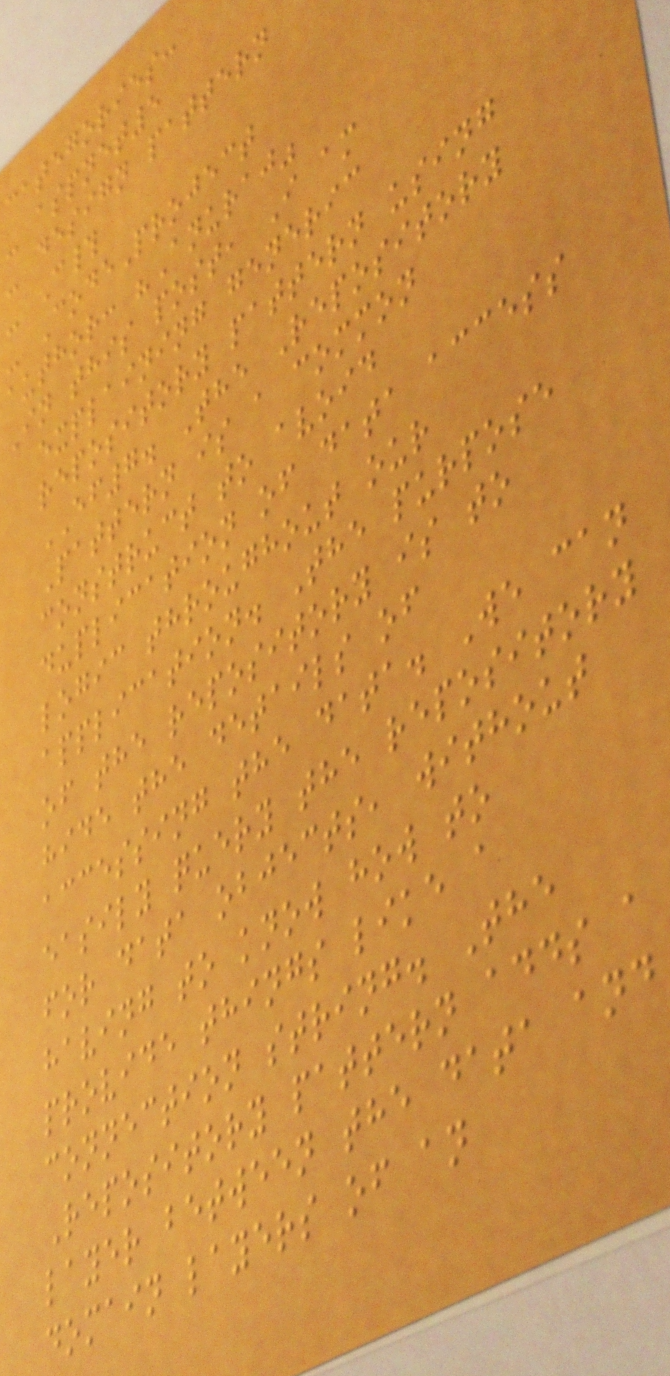categories:
- aspnet5
- design pattern
- C#
- CodeProject
author: "Anuraj"
In this post, I am
explaining generic
repository pattern using
EF7. The Repository
Pattern is a common
construct to avoid
duplication of data access
logic throughout our
application. The purpose
of the repository is to
hide the details of
accessing the data. We can
easily query the repository
for data objects, without
having to know how to
provide things like a
connection string. The
Repository pattern adds a
layer between the data and
domain layers of an
